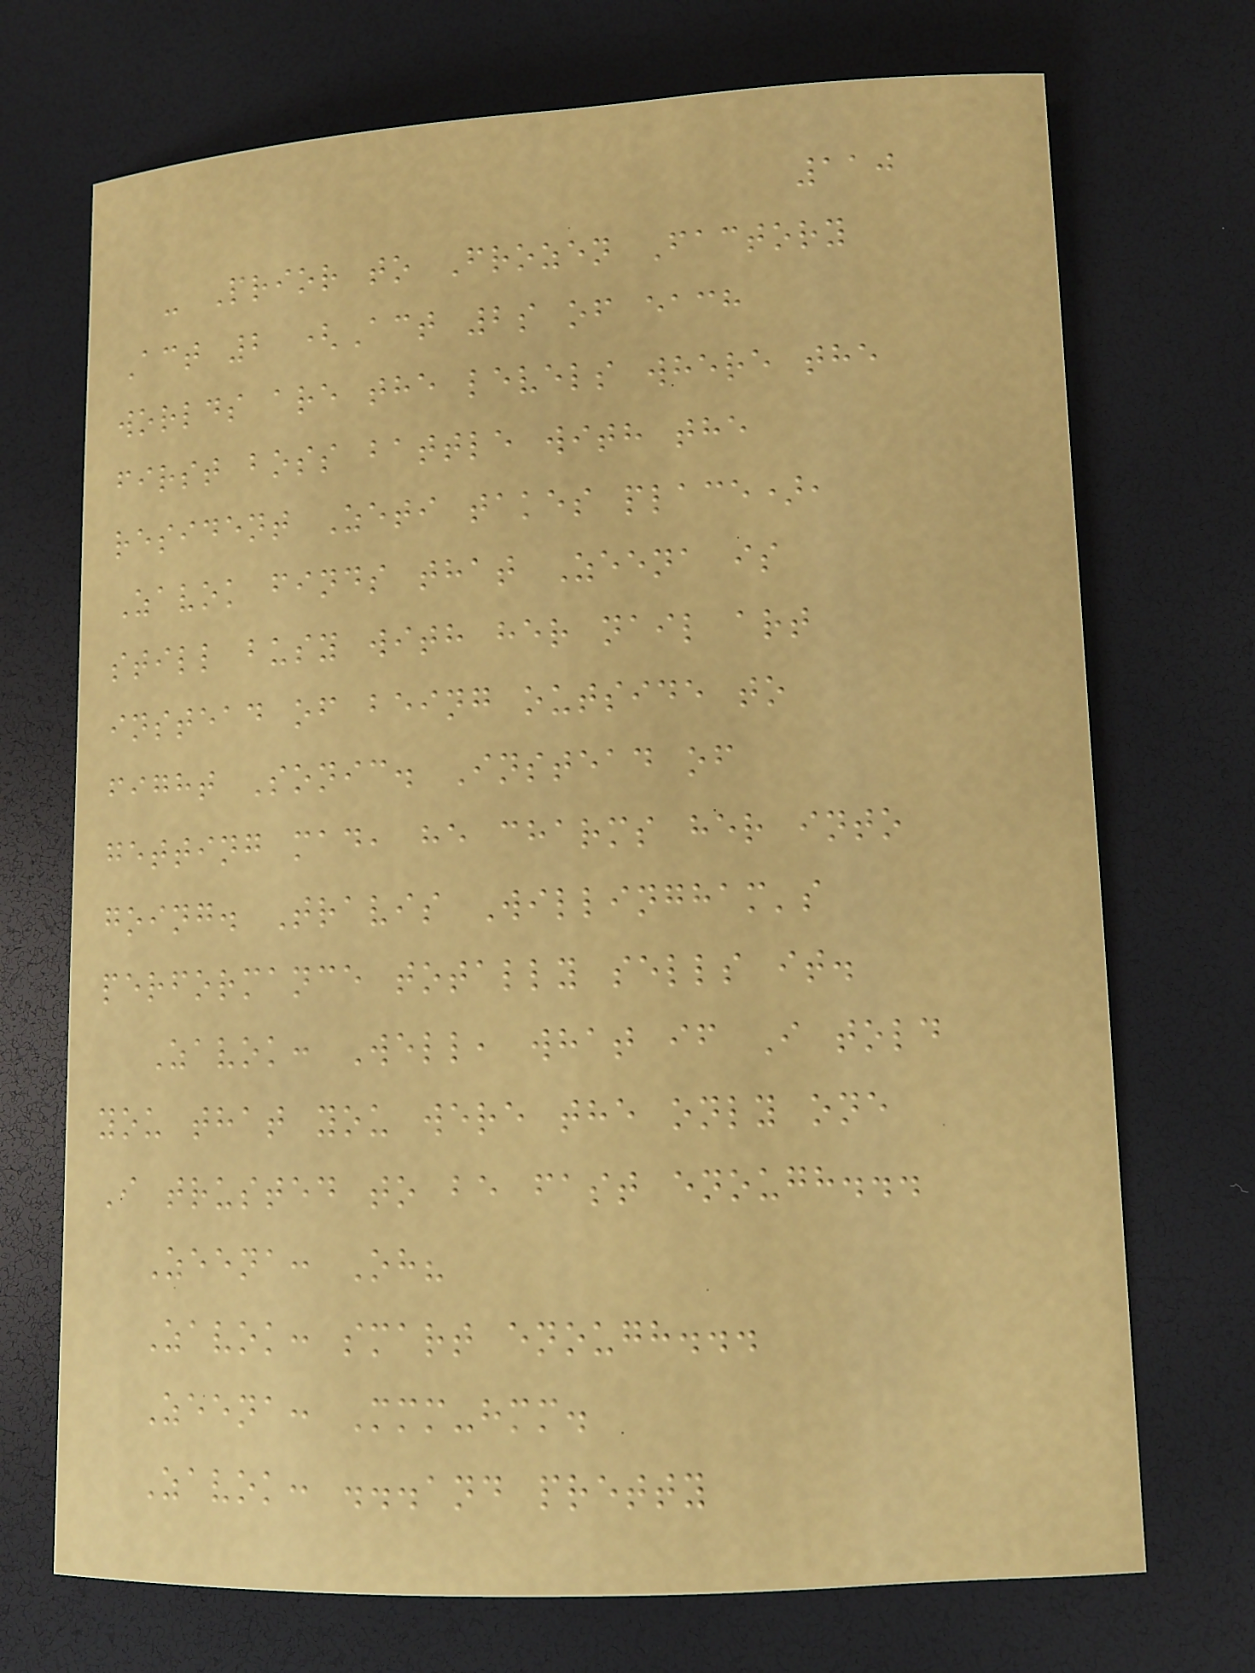110
- Prior to Frozen Factory
Act 2 (Act 2s of each
worlds are the levels where the
first boss battle with the
resident Zeti takes place),
Zavok finds that Zeena is
still busy with her nail art
instead of being outside to
fight Sonic. Instead of
getting mad, he charms her into
going. Travis Willingham's
performance totally sells it.
Zavok: Well, what if I told
you that you were the only one
I trusted to be fast enough...
Zeena: Oh?
Zavok: smart enough...
Zeena: Mmm-hmm.
Zavok: ...and pretty
